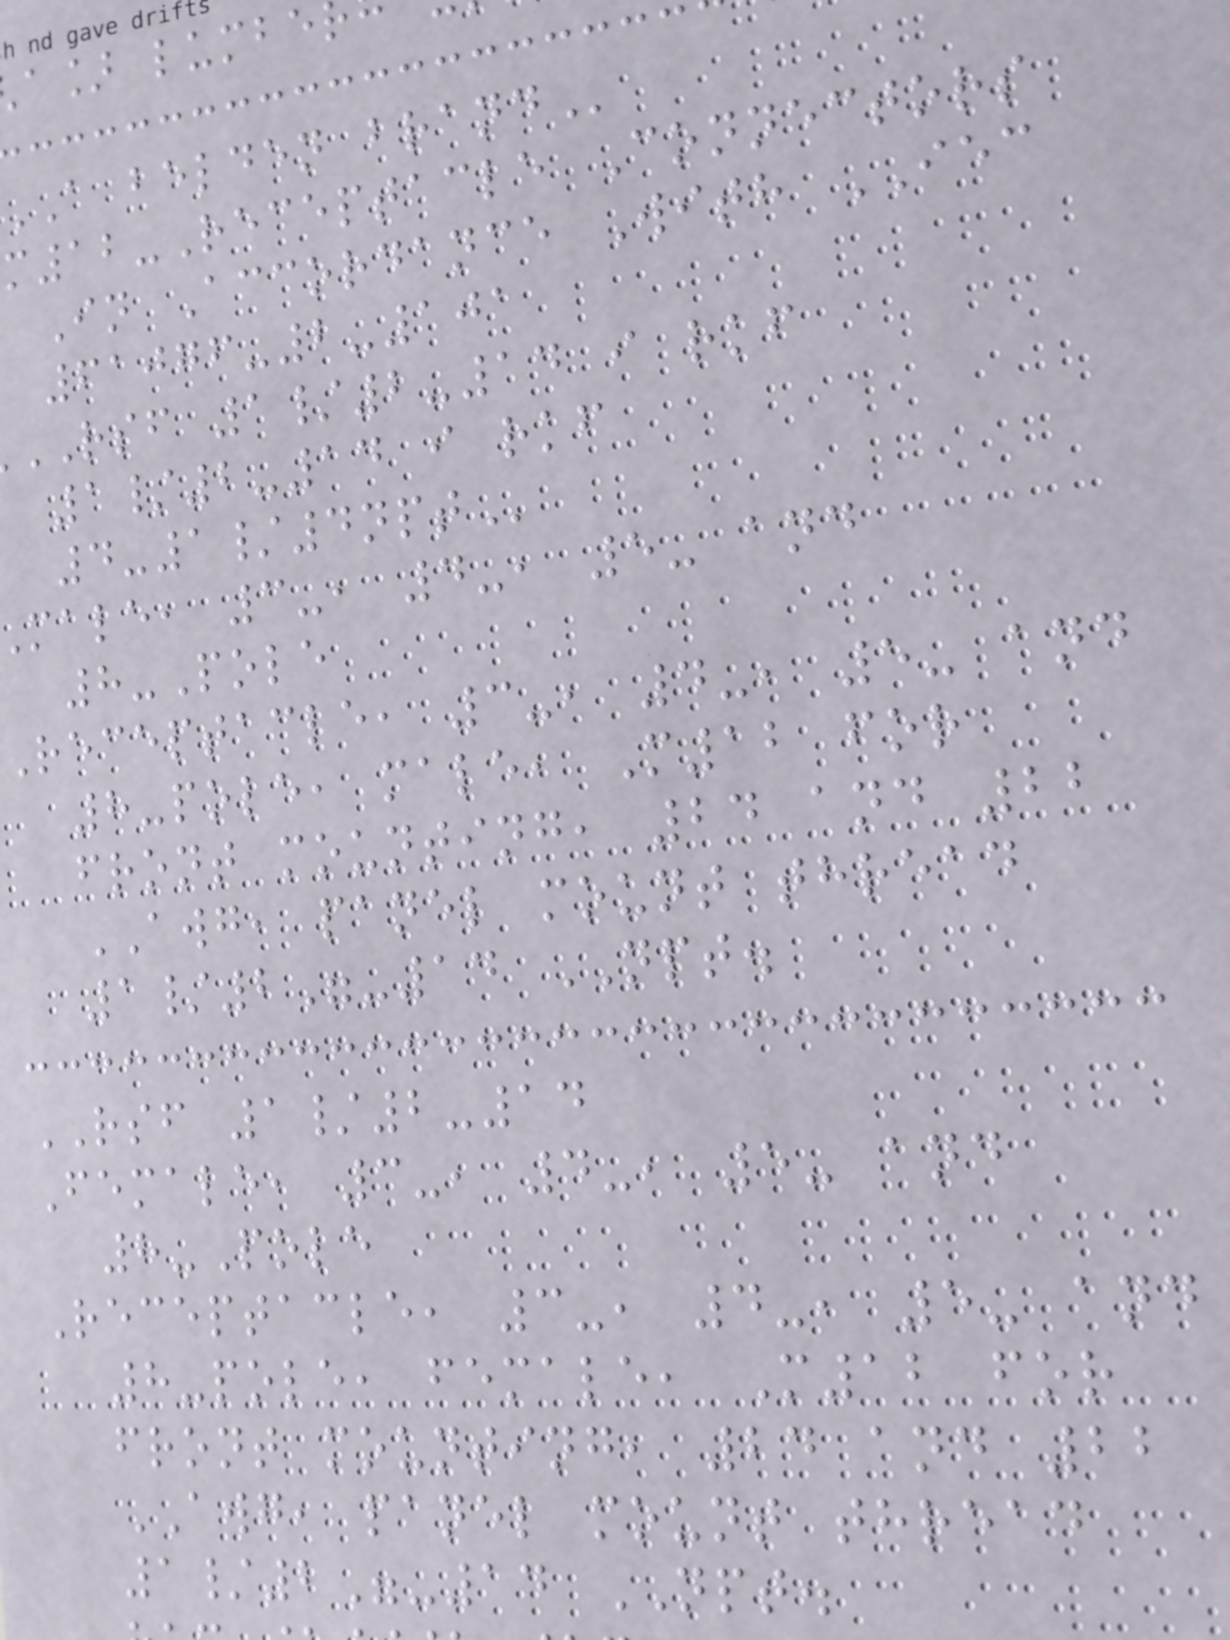a] lumbe
A belden
12-Receptacle Connectors
In Accordance With IEC
61076-2-101
RSF 1/2-14 i rkf
1/2-14 i rkf
male, 3-, 4-, 5- and
8-Pole
Receptacle, 3-, 4-, 5- and
8-pole, male, M12 for
front mounting, 24 and 22
AWG, panel mount thread
1/2"-14 NPT.
RSF 1/2-14
Female, 3-, 4-, 5- and
8-Pole
Receptacle, 3-, 4-, 5- and
8-pole, female, M12 for
front mounting, 24 and 22
AWG, panel mount thread
1/2"-14 NPT.
